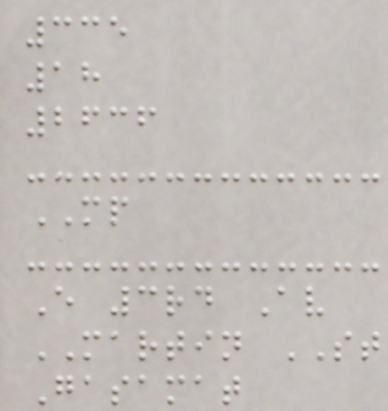335
18
2636
MP
E 3rd Av
MARTIN ST
Gasamat
